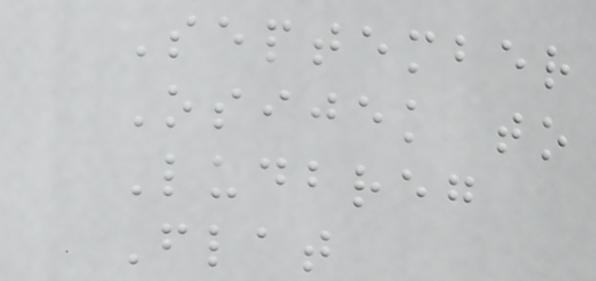September
Osijek to
Ludbreg
Flat
